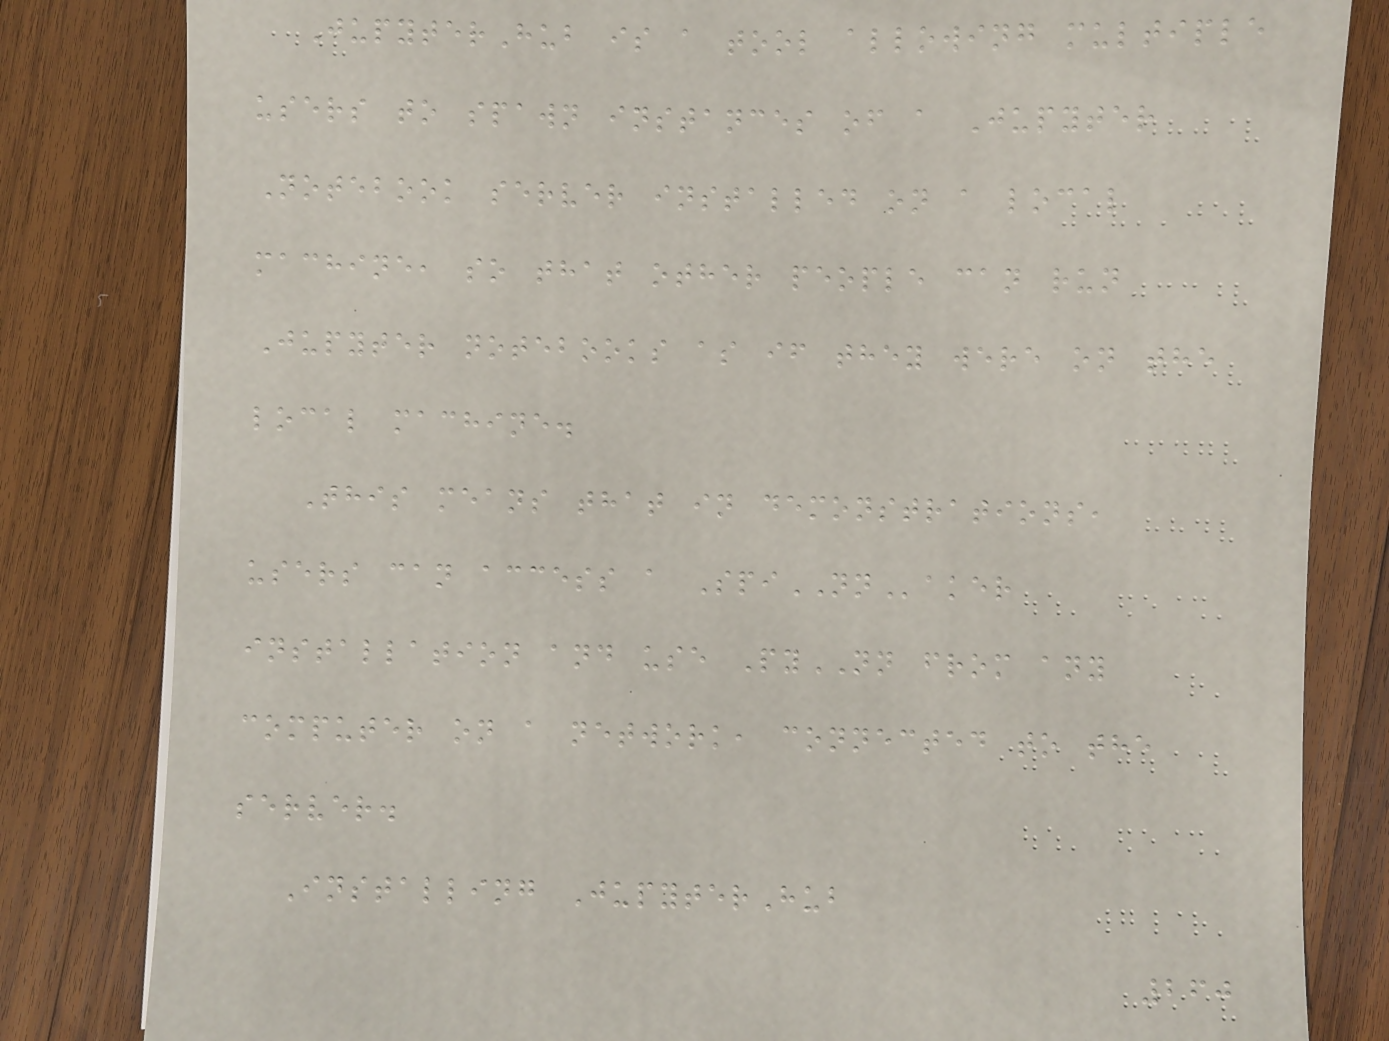JupyterHub is a tool allowing multiple
users to spawn instances of a Jupyter
Notebook server installed on a local
machine, so that other people can run
Jupyter notebooks as if they were on the
local machine.
This means that in demonstrations,
users can access a SpiNNaker
installation and use PyNN from any
computer on a network, connected to the
server.
Installing JupyterHub
260
